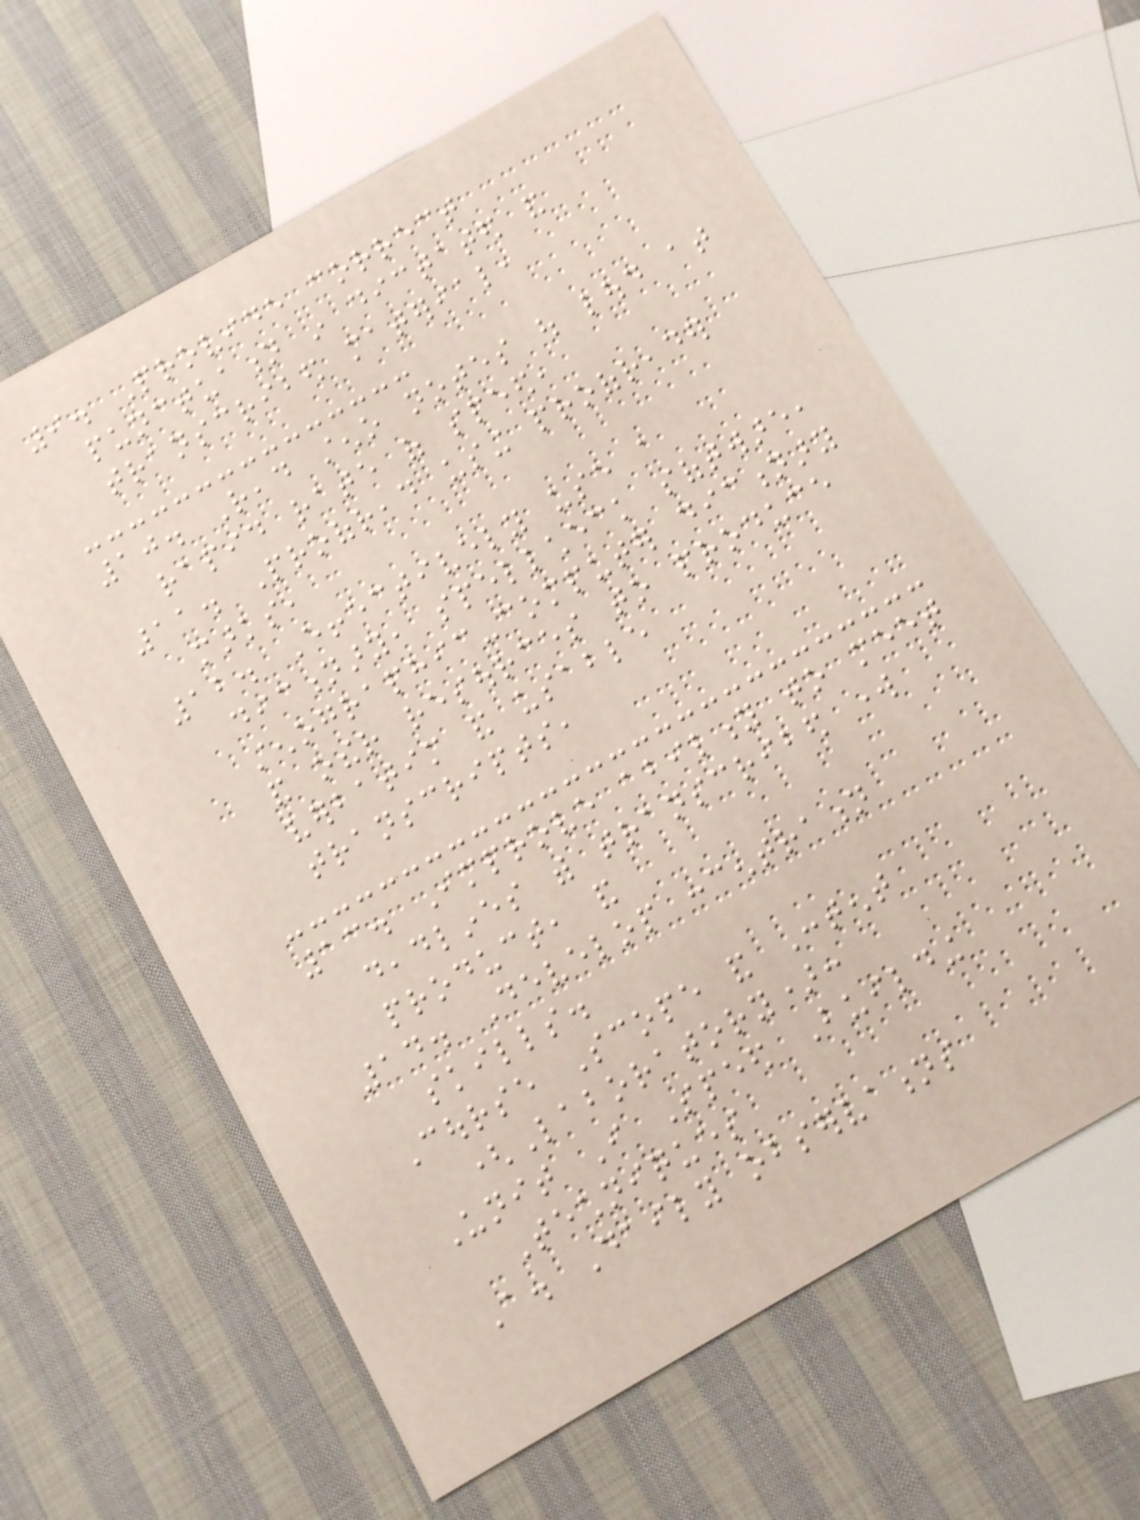9. Provide correct
punctuation in dictated and
transcribed material,
10. Read steno notes out loud at
rapid rate of speed,
11. Proofread using proofreader
marks,
12. Effectively use a
dictionary, spellcheck software,
stenographic-computer dictionary
and other resources to produce
verbatim and usable
transcripts,
13. Improve ability to meet
deadlines with transcribed work
product, and
14. Develop concentration
skills.
Course Scope and Content
(Laboratory):
Unit I Speed Building
Techniques
A. Daily observations
